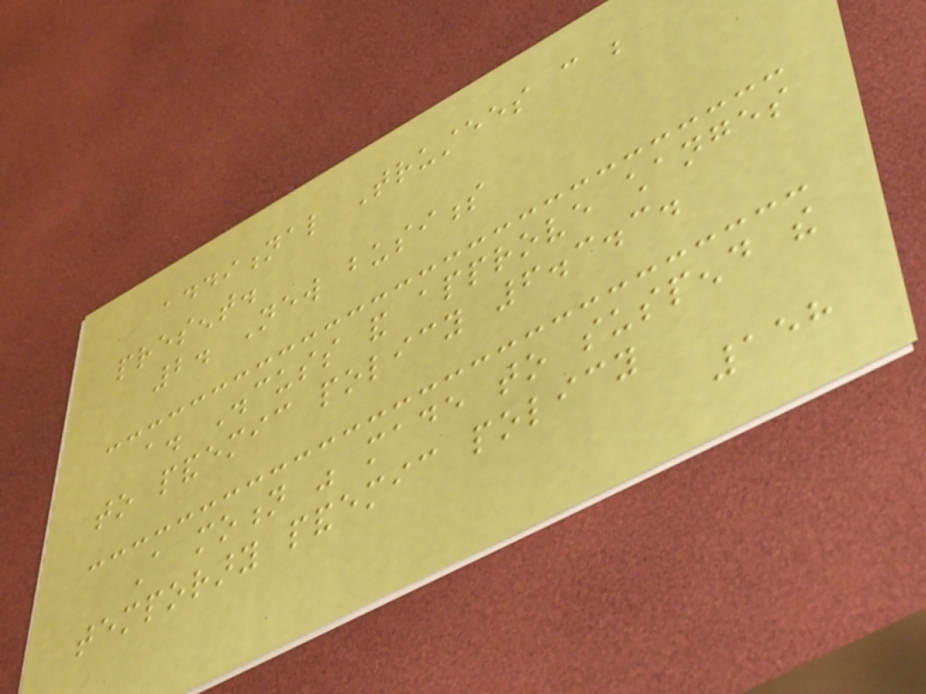additional Trustees can be
present.
2. New business
a. Discuss and approve changes
to pandemic policy 6.3.3.
A motion was made to suspend the
temporary pandemic policy
158
